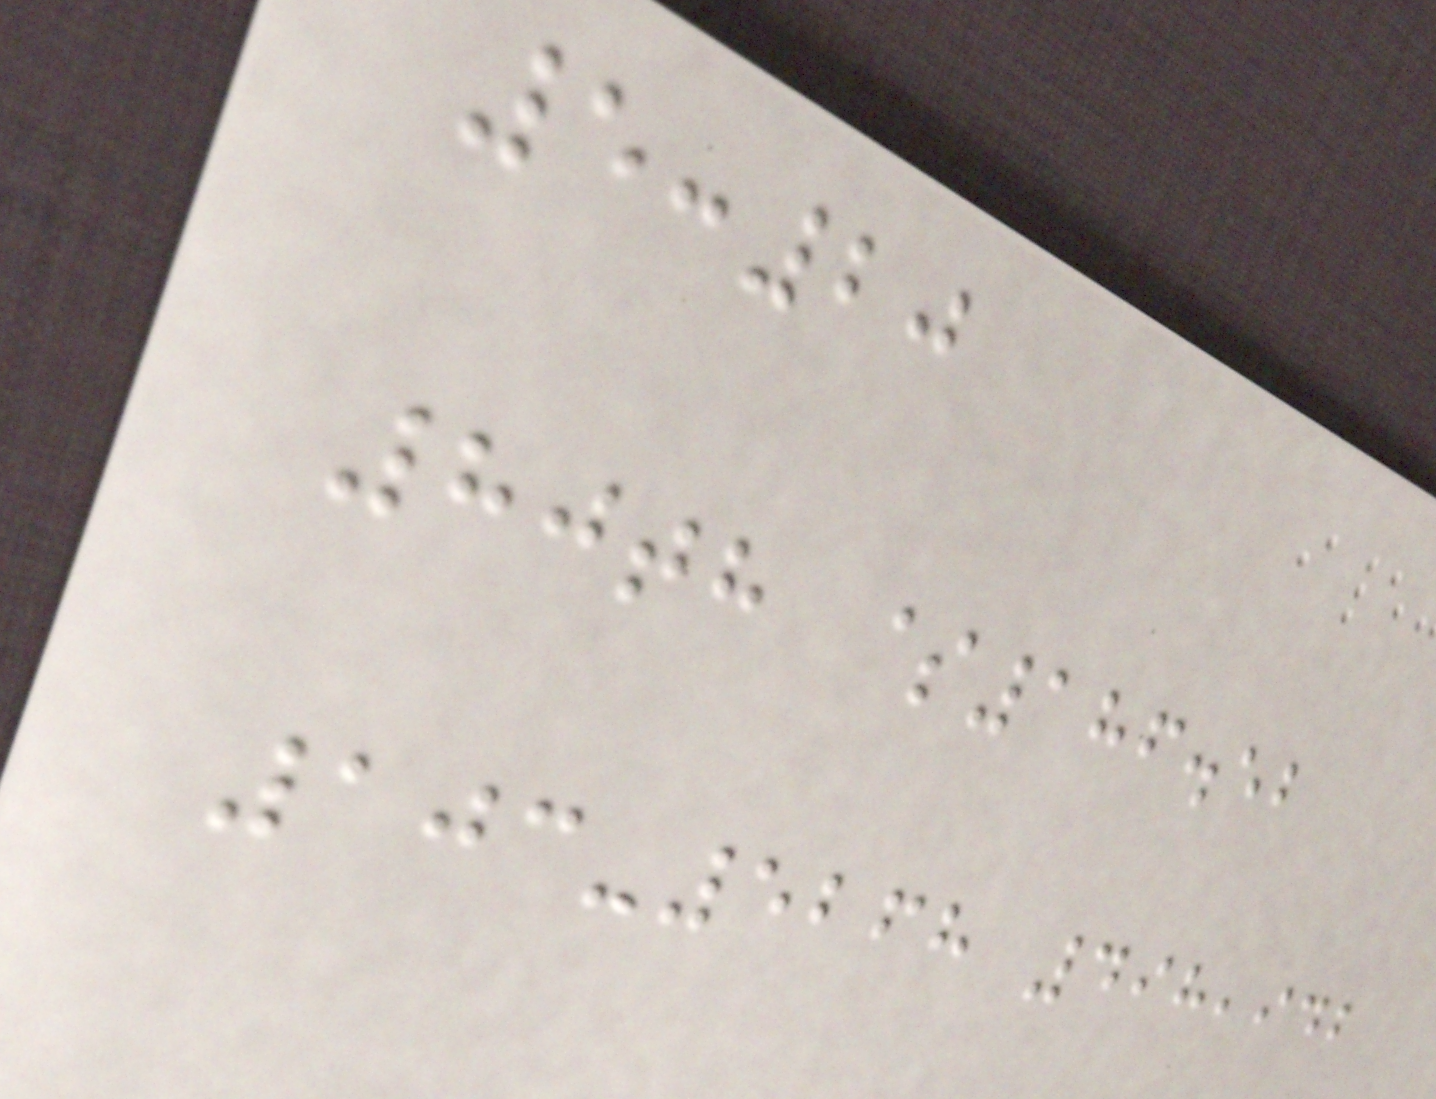5:20
80th $186.52
103-5268 498,942
